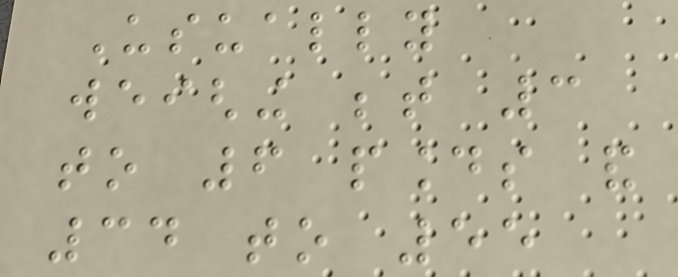Usually
weighing between 3
to 6 pounds and
34 to 55
